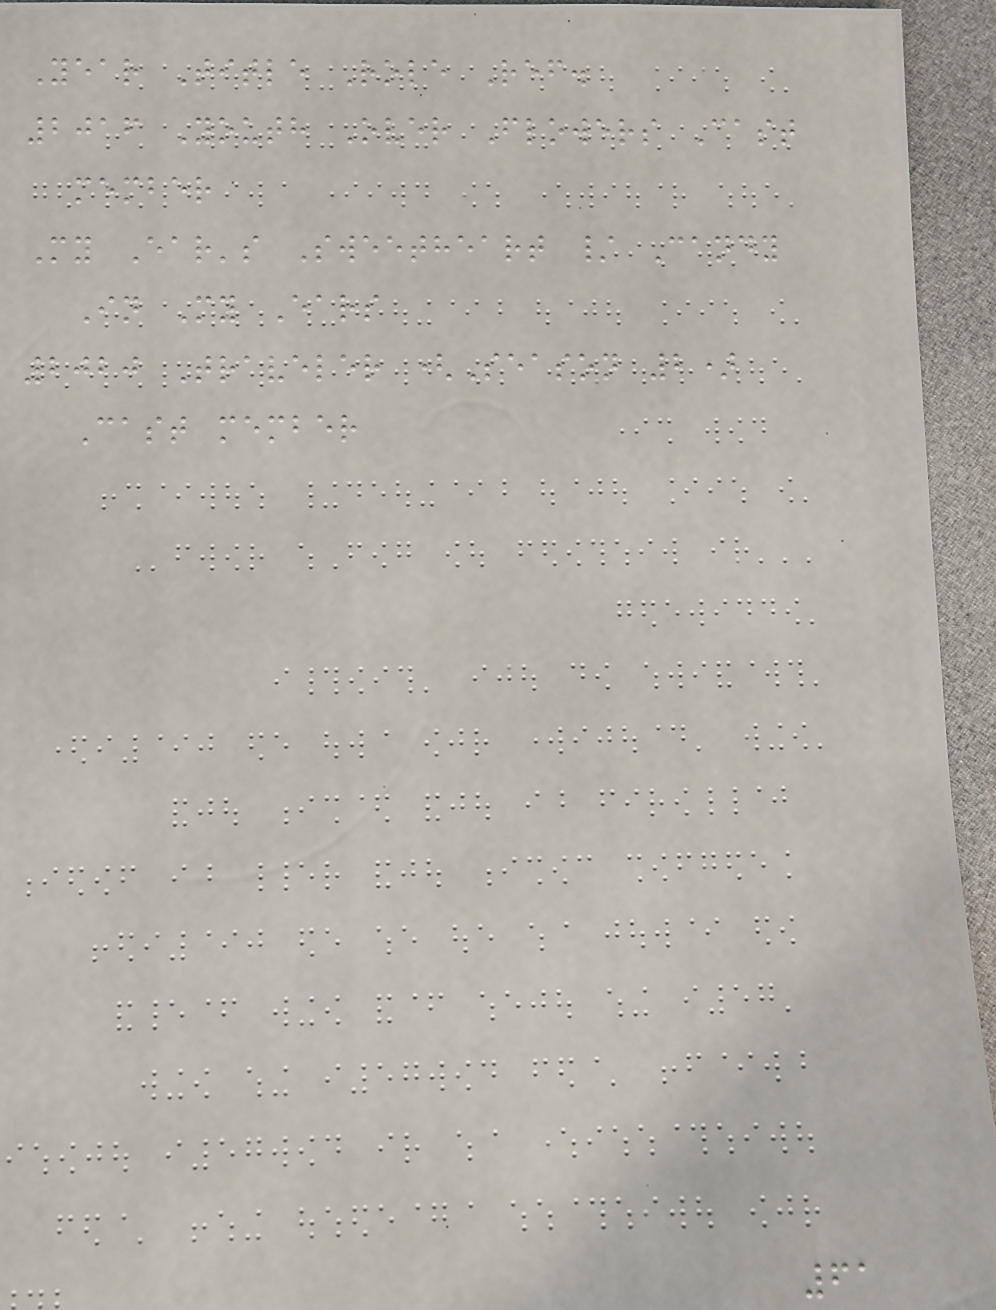Year Title Role Ref.
2016 Youth Over Flowers Cast
member
My Ear's Sweetheart / Candy
In My Ears
2020 Traveler (Season 2)
Cast member
61
